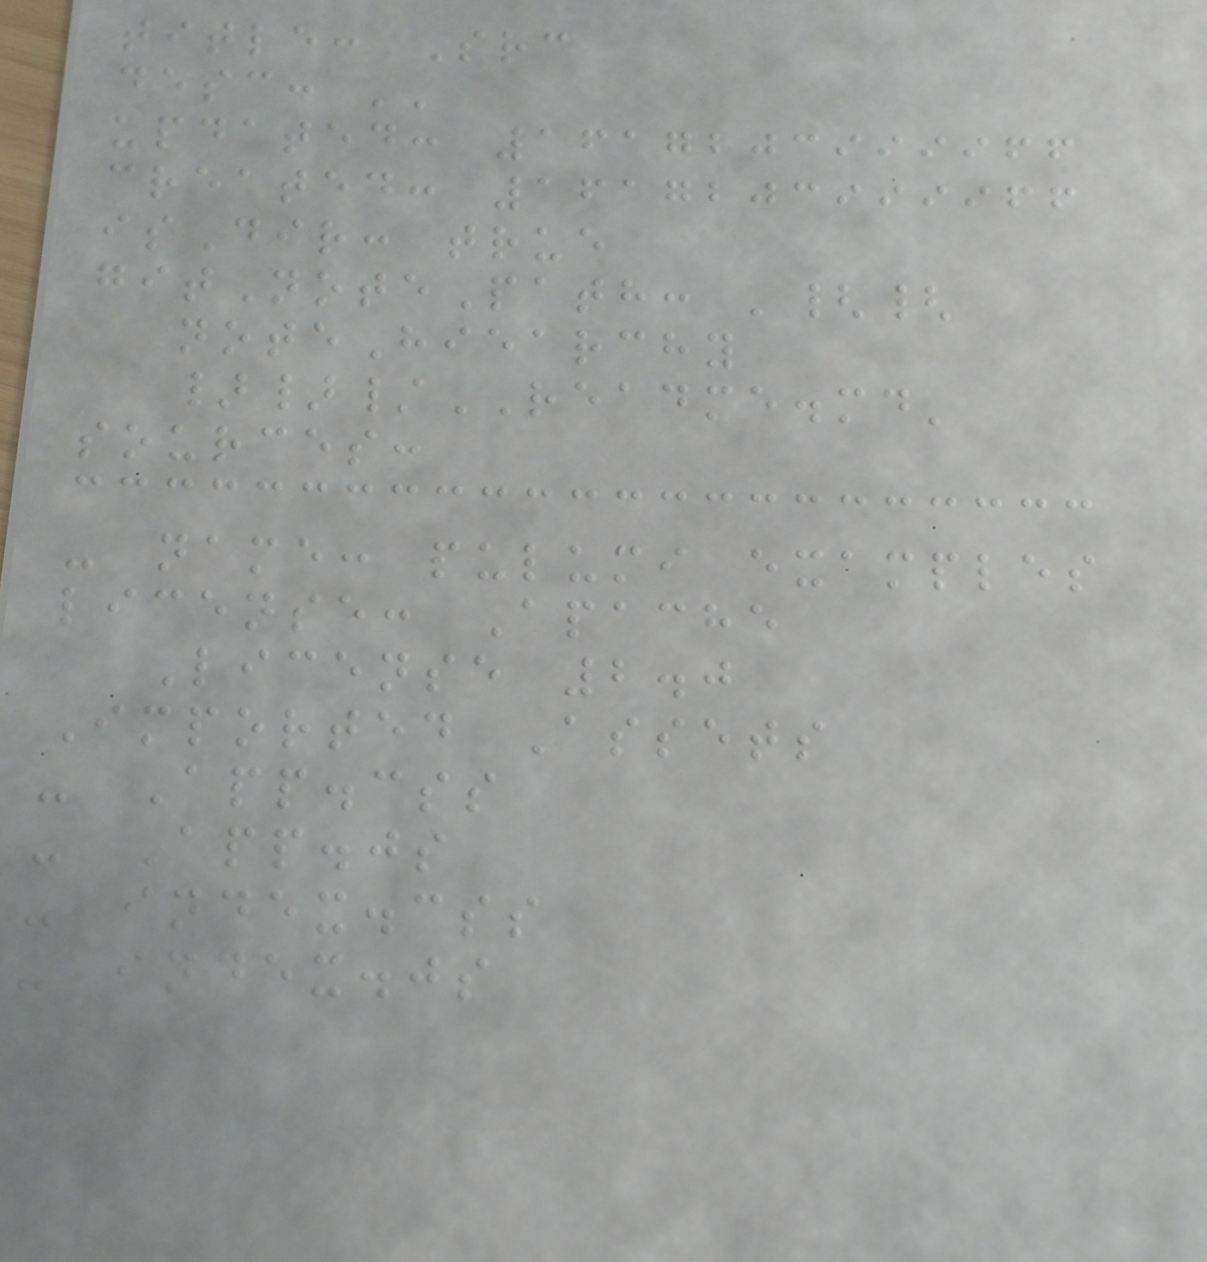title: Src
desc: ''
updated: 1617203999966
created: 1617203999966
isDir: true
gitNotePath: '{{
noteHiearchy
}}/README.md'
sources:
- name: pulumi examples
license: Apache
License 2.0
Imported Assets
- App.css
- App.js
- index.css
- index.js
